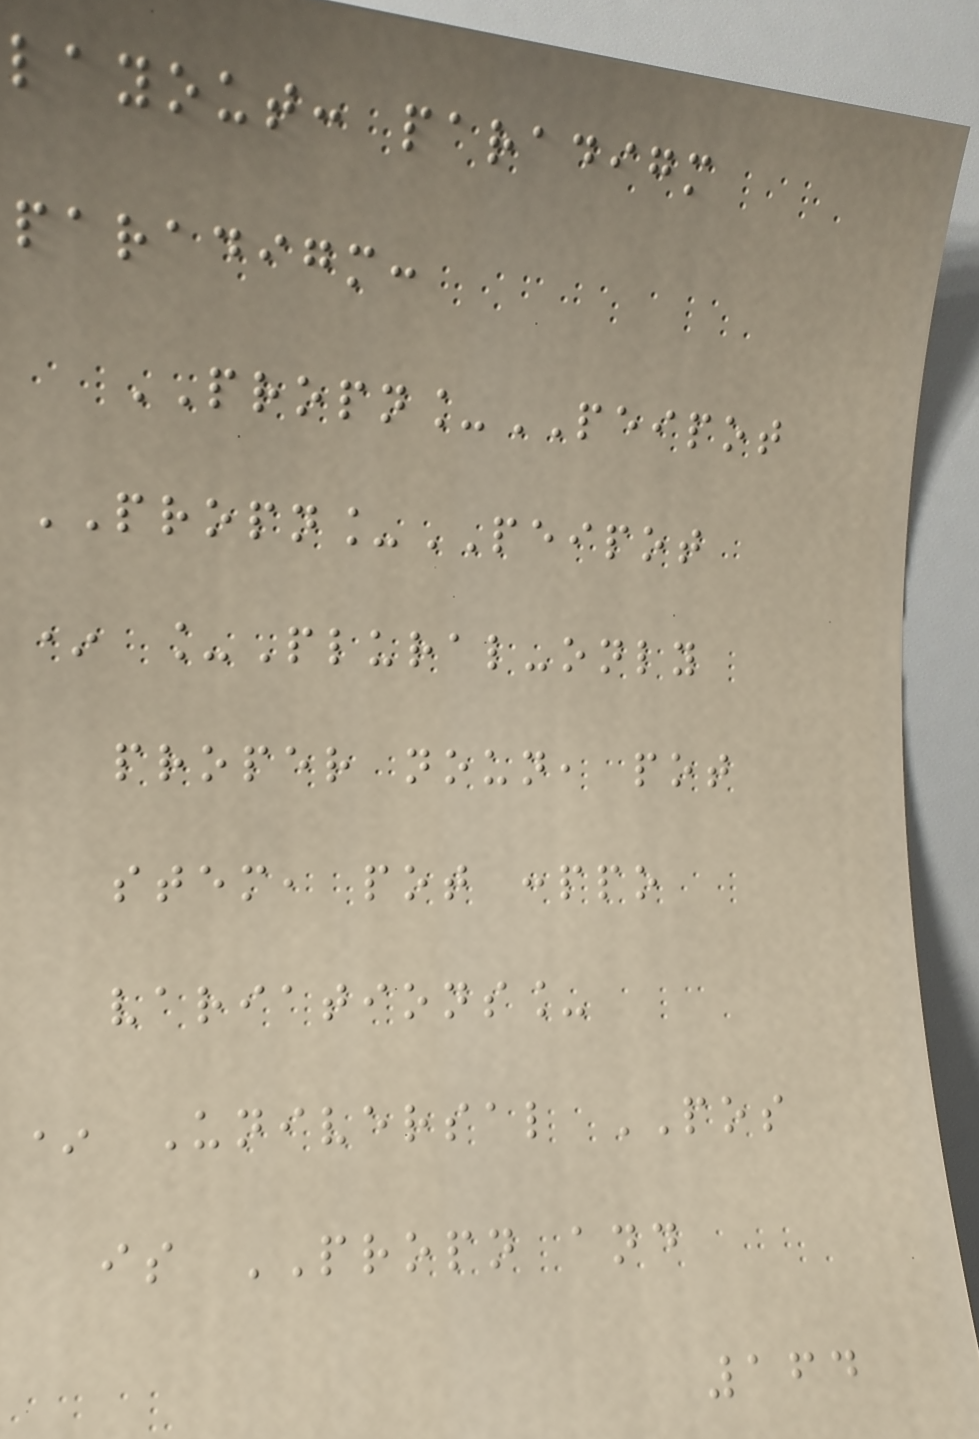layout: paradigm
paradigm:
PROPN_PEIPOT
PROPN_PEIPOT
* _Plural-only
proper noun, pot
stem, pot :ppo
variations_
* Universal POS
is PROPN and
164
